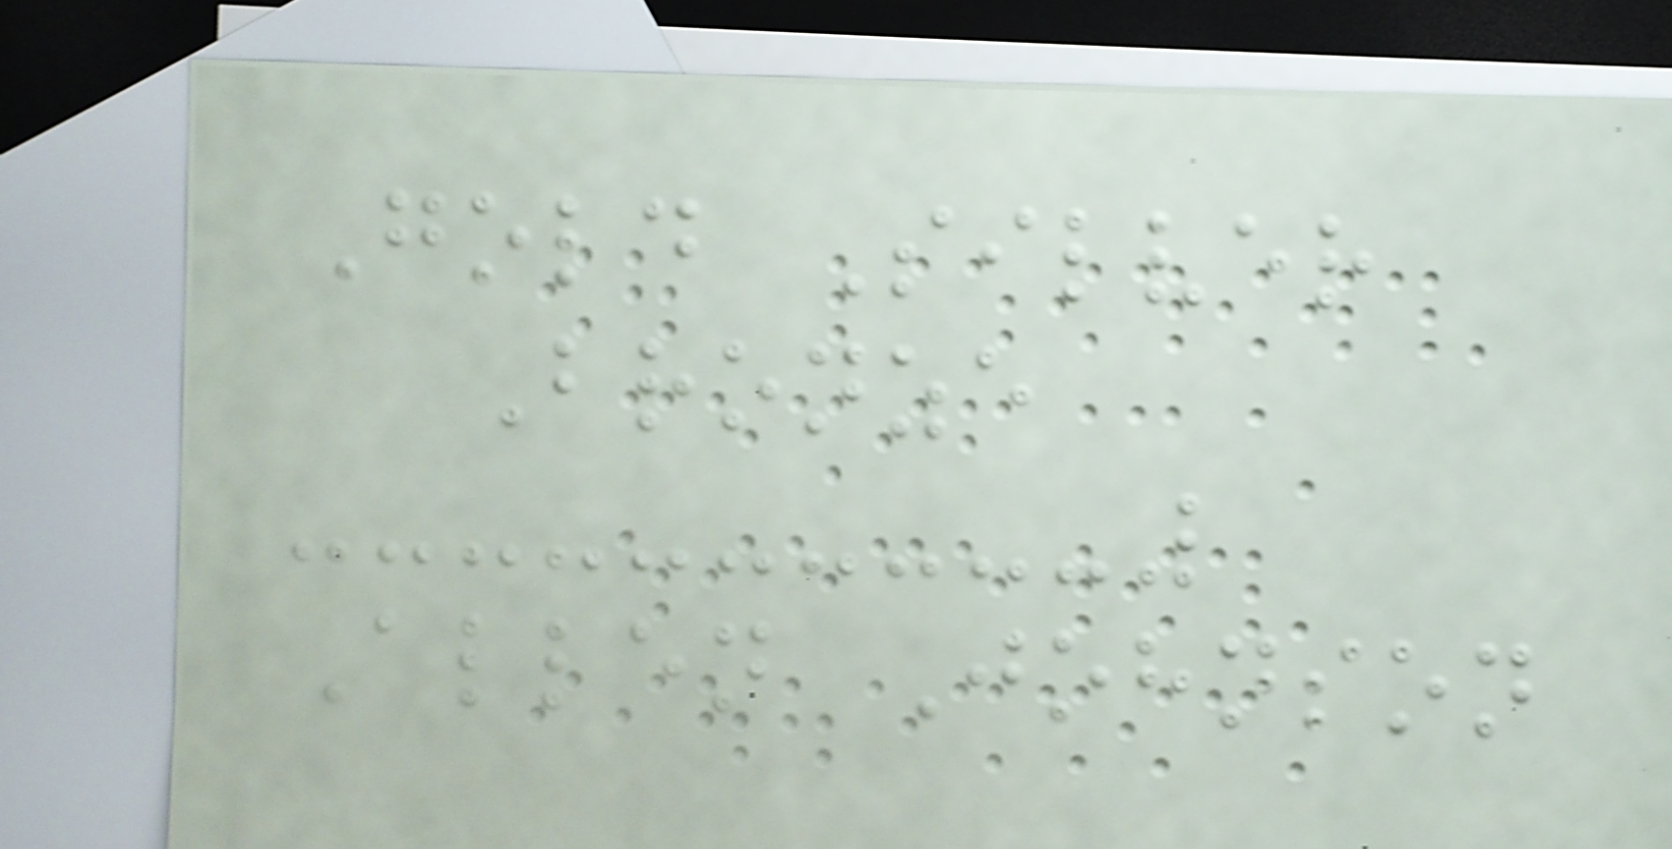Gold Silver
Bronze
Allen Johnson
